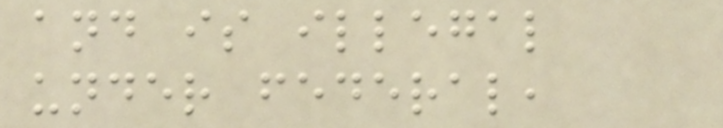and is illegal
under federal,
